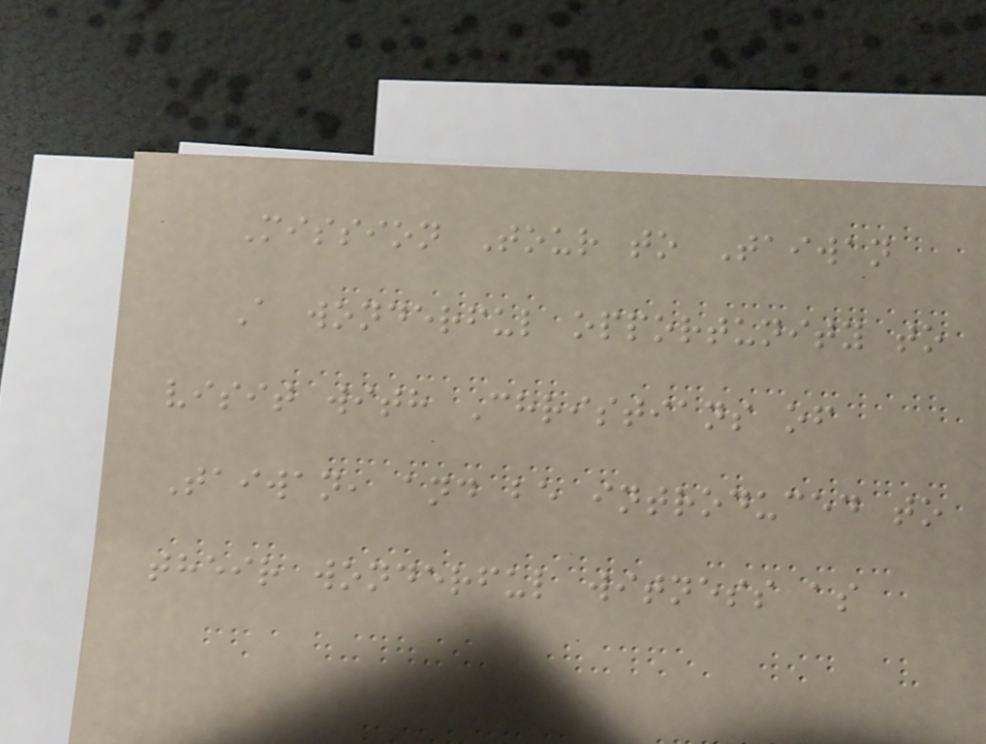Mission Tour to Taiwan
A wonderful opportunity to
visit with Christians of
Taiwan, and be introduced to
their wonderful witness as
